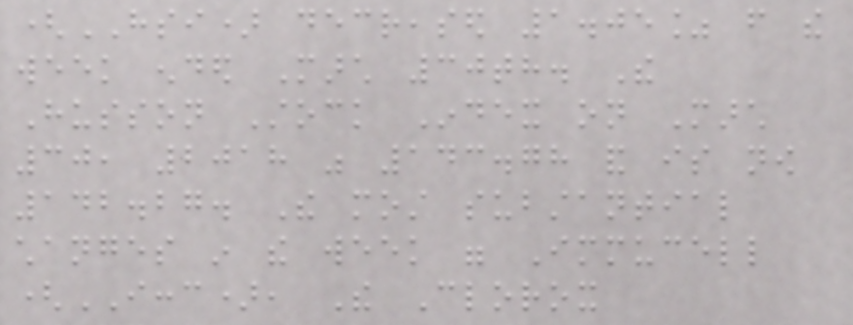(HSI) decreased 1.05% from the
week ended March 30th. The
Husson Stock Index on March
30, 2018 was 143.78 and is now
142.27. The most substantial
changes in the week were Immucell
(ICCC), The Clorox
